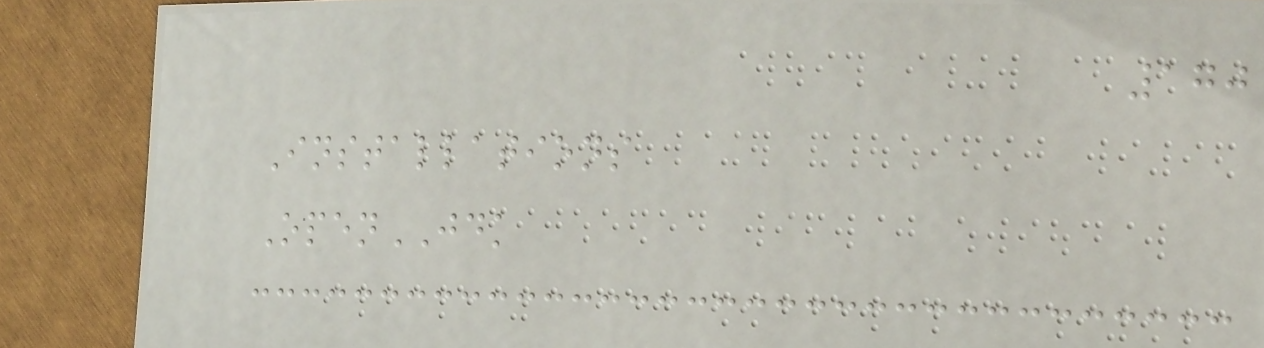170
Installations
OpenJDK
